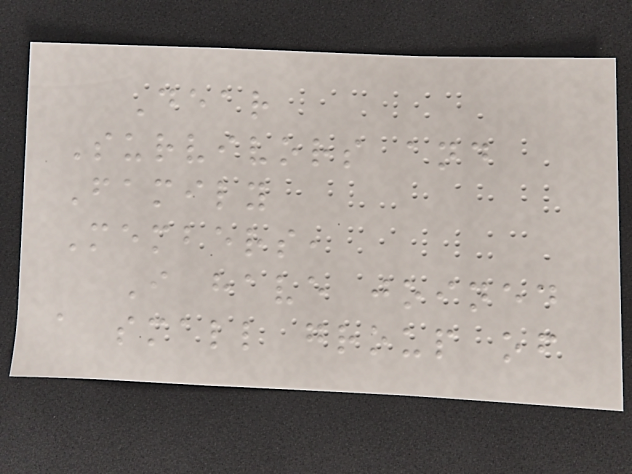Dear
Survivors and
Family
Members,
I have joined
a small group of
